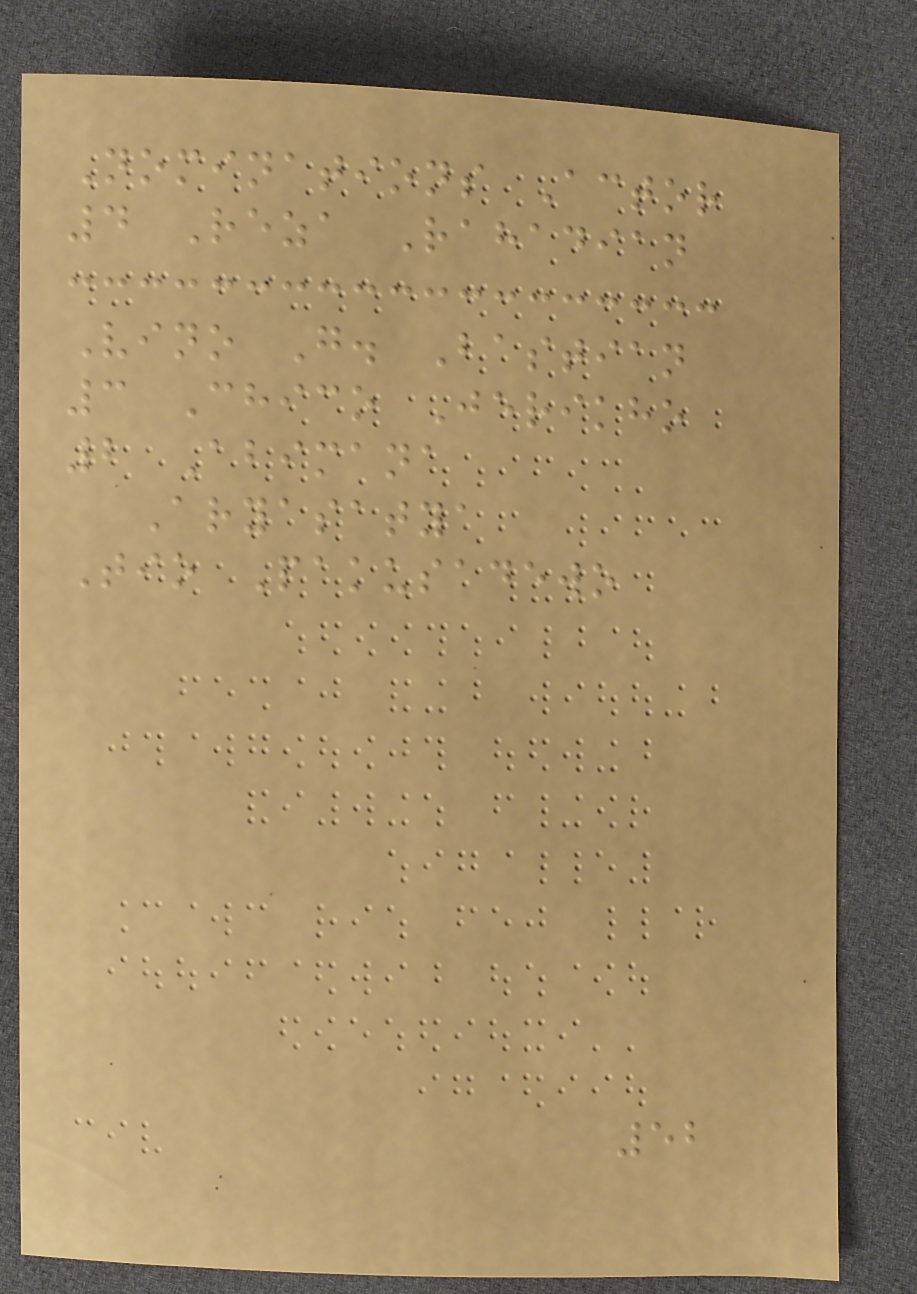Nominations Actor
4 Reza Rahadian
Vino G. Bastian
3 Chico Jerikho
2 Abimana
Aryasatya
Tio Pakusadewo
52
